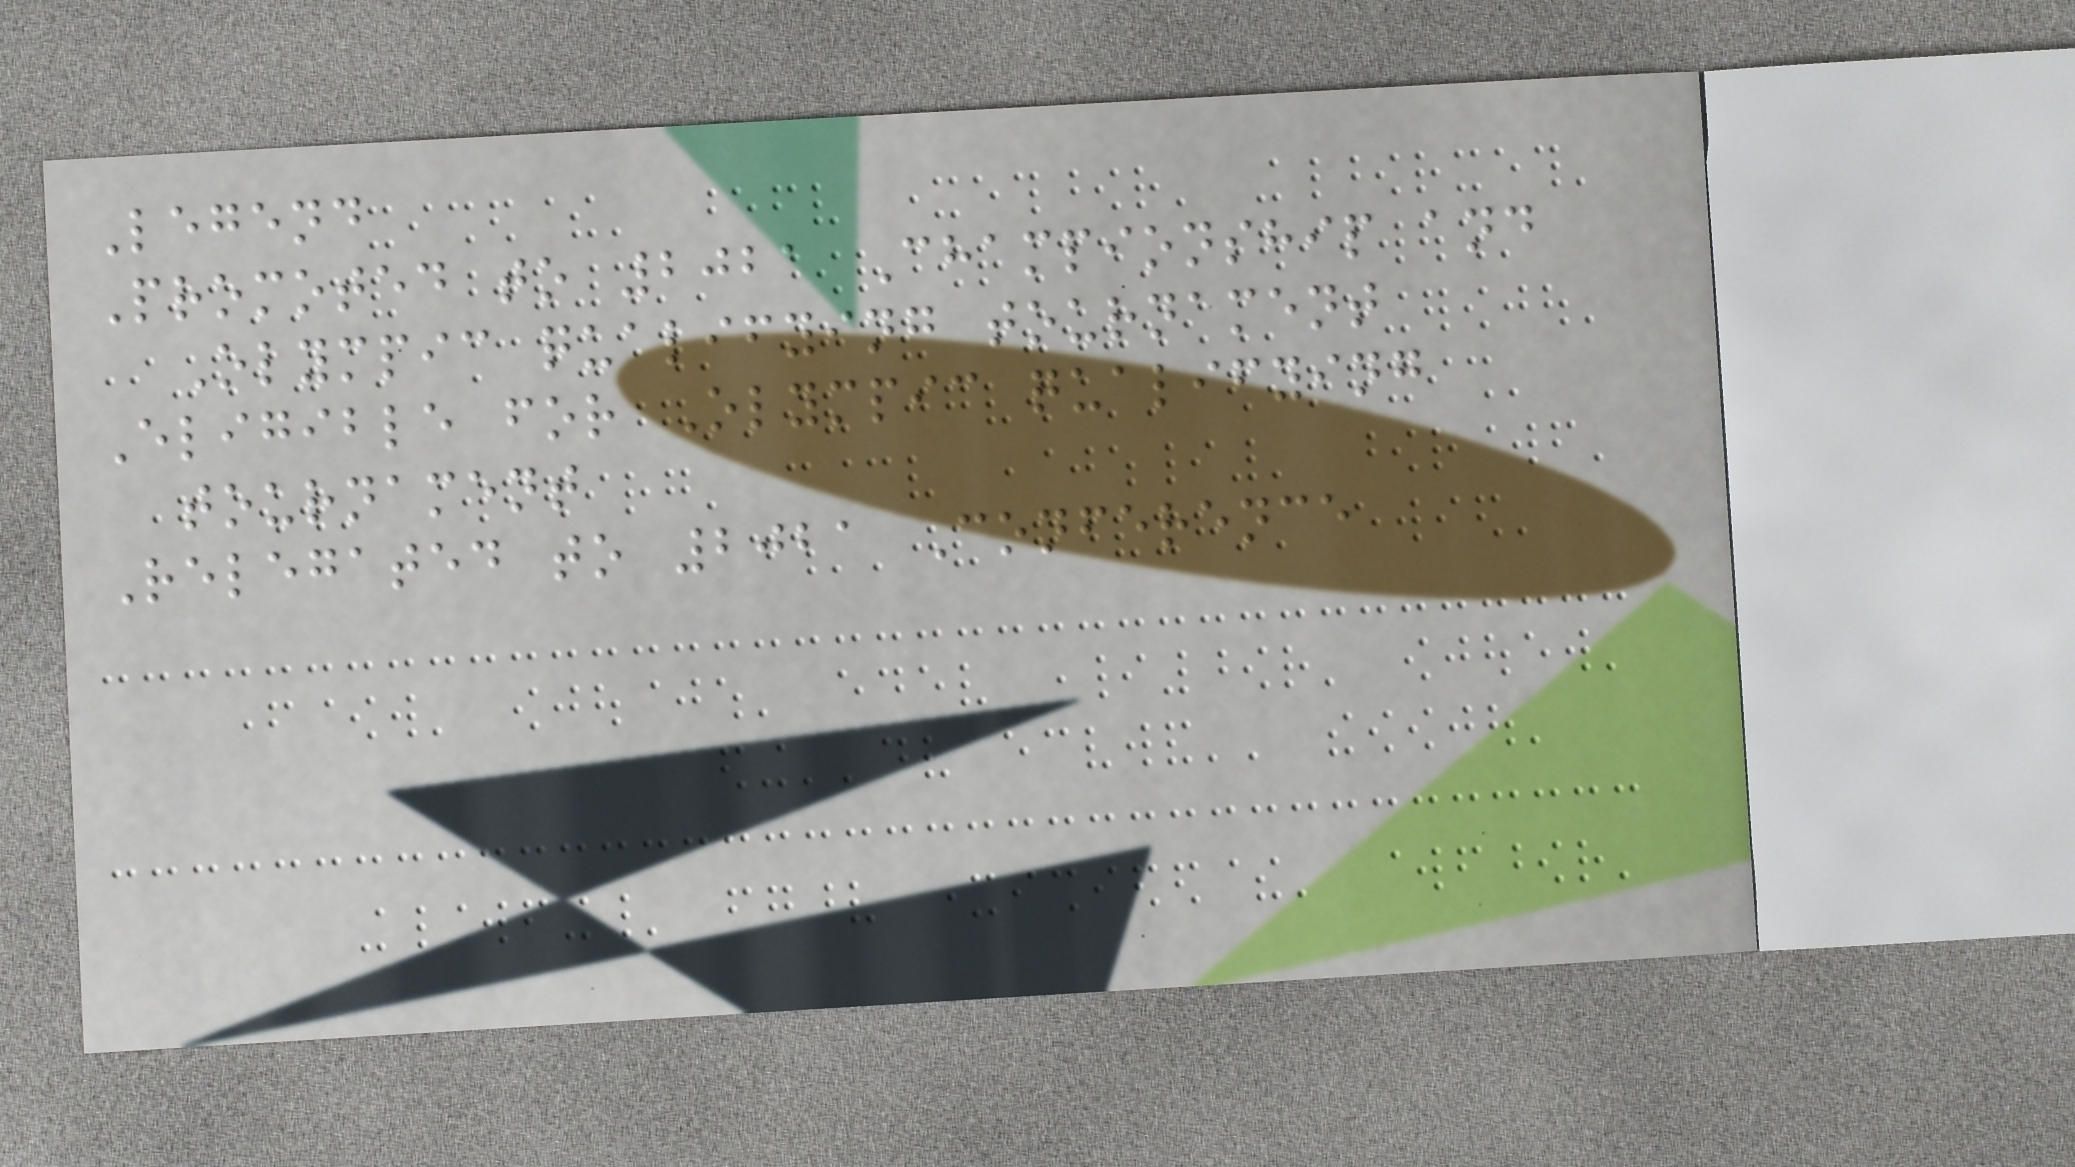Legend
Promoted to 2021 Championship and
Olympic qualifying tournament
Eligible for Olympic qualifying
tournament
Relegated to 2021 Conference
